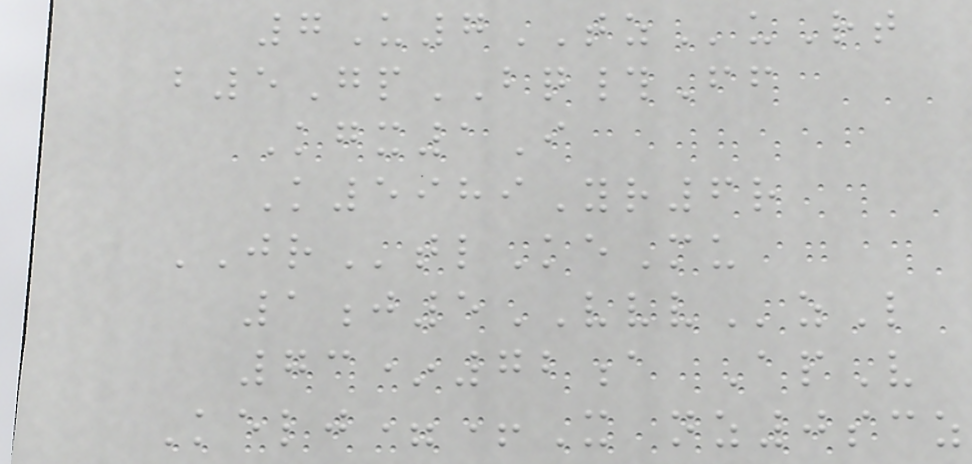7U7TZuRt
b5GpBQ#Ff
Kgx1I
K5989Yr6r
JRtlKeMu
1j5VVVzL
73*72a ApV
Kelj=+X nz0scz
